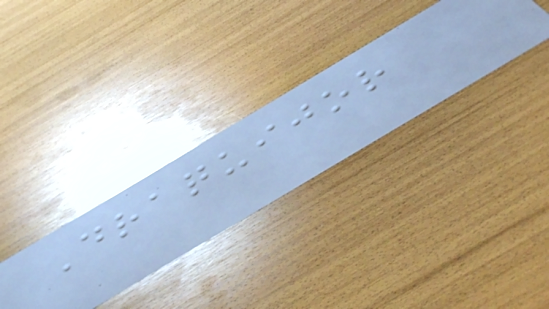Draquijor
